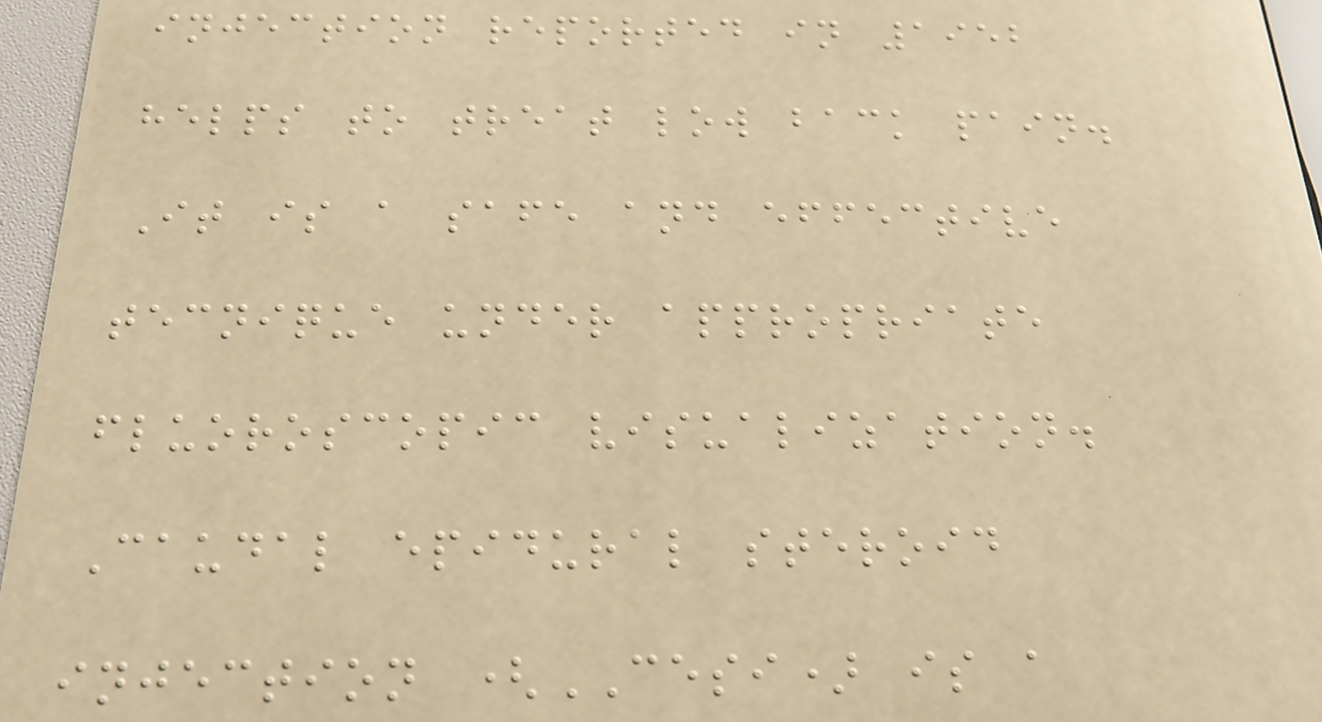injection reported in 1952
helps to treat low back pain.
It is a safe and effective
tecnique under appropriate
fluoroscopic visualization.
Caudal epidural steroid
injection (CESI) is a
